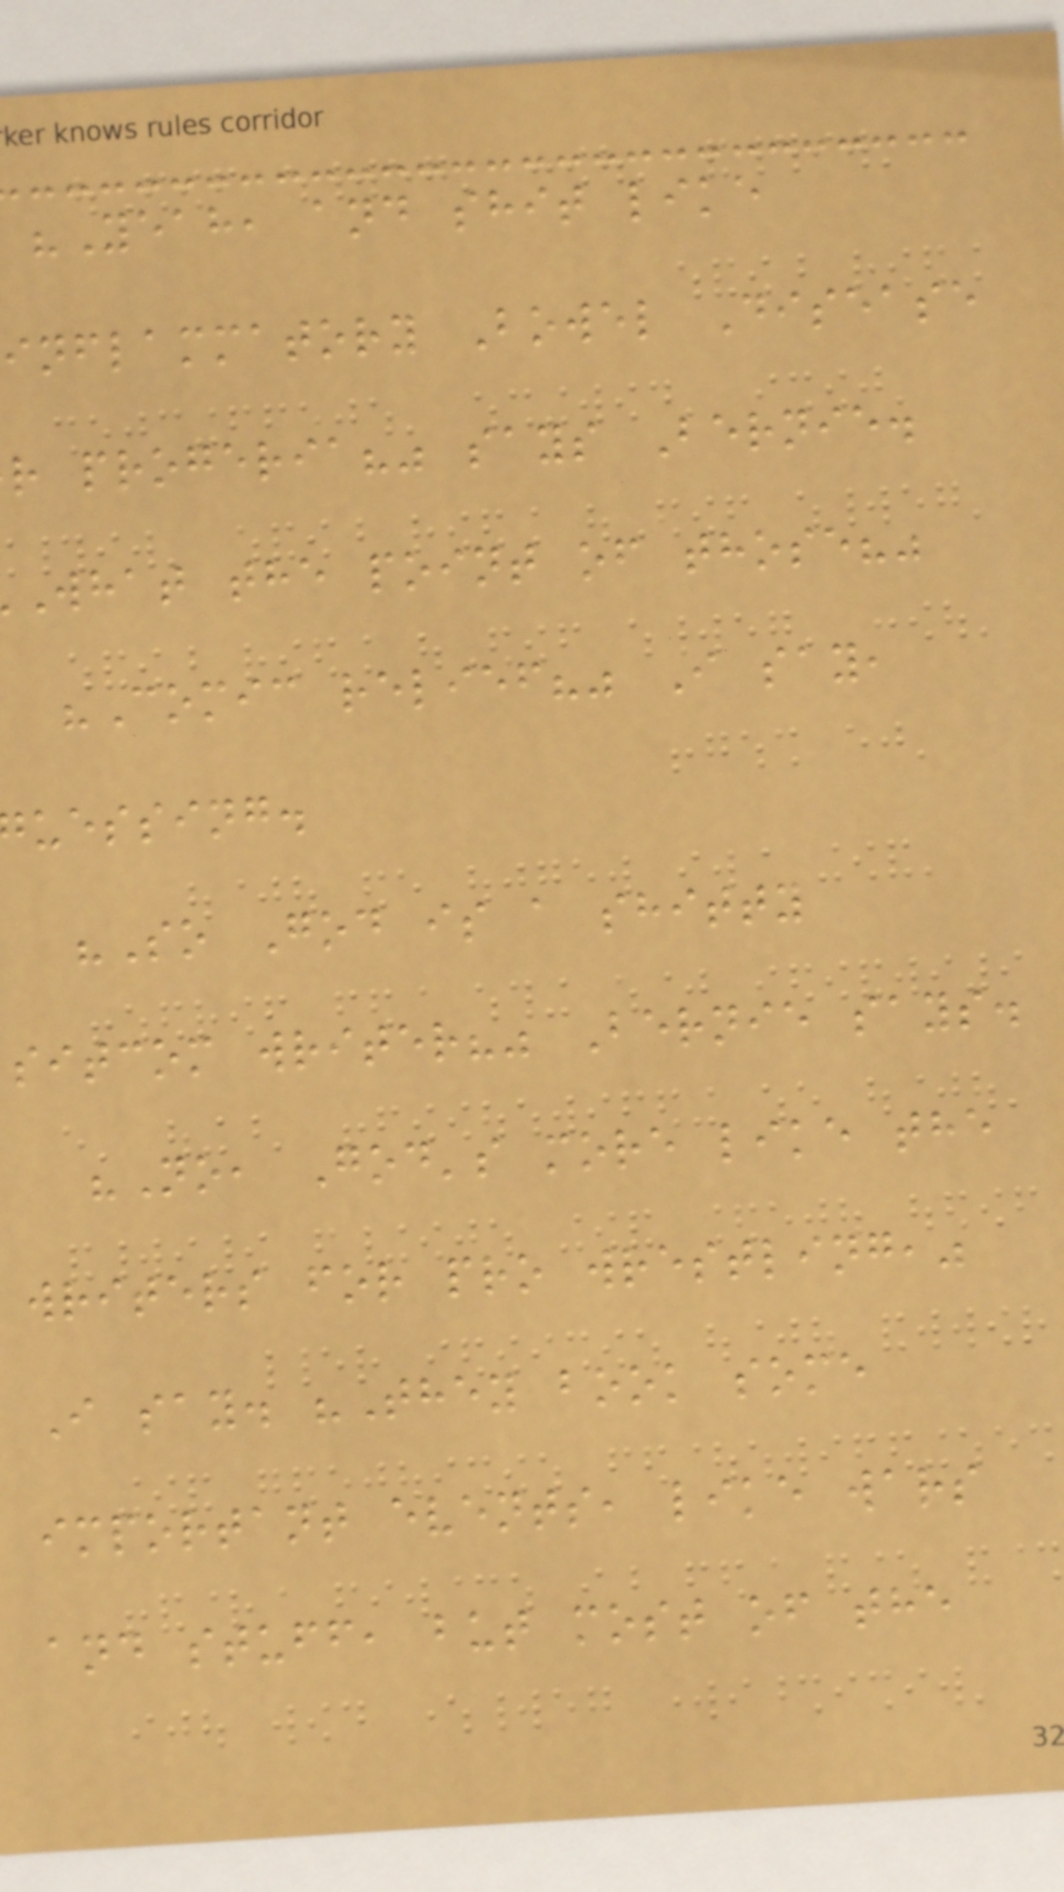"Yeah, and shit like
inflammatory Bowel Disease
r progeria?" says Bernie.
What the point of those?"
"Comic relief?" I say,
uessing.
"So God is a shitty
sitcom writer?" Bernie says.
"No, God's more like the
writers for pro wrestling,"
I say. "They book some
important events, like wars
and stuff, but most of the
